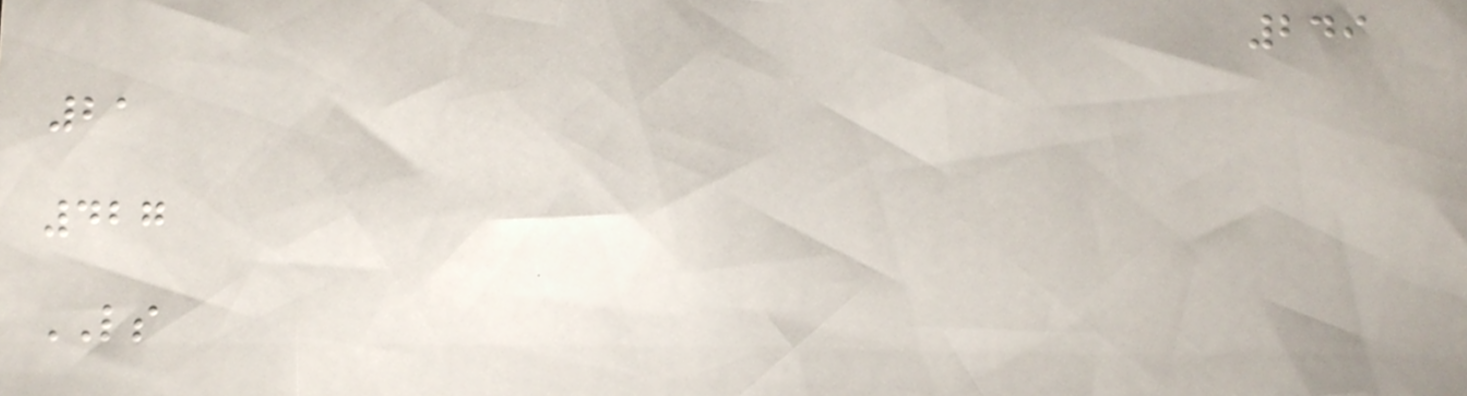249
21
427
LS
